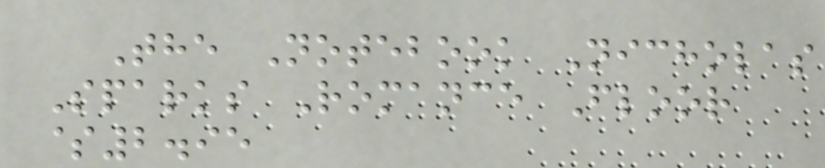The Notebook Nicholas
Sparks Romance Floor
$2.95
